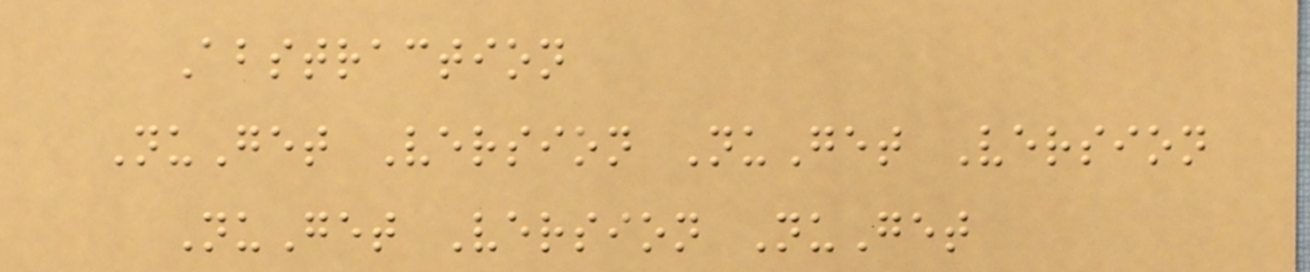Abstraction
NuGet Version NuGet Version
NuGet Version NuGet
